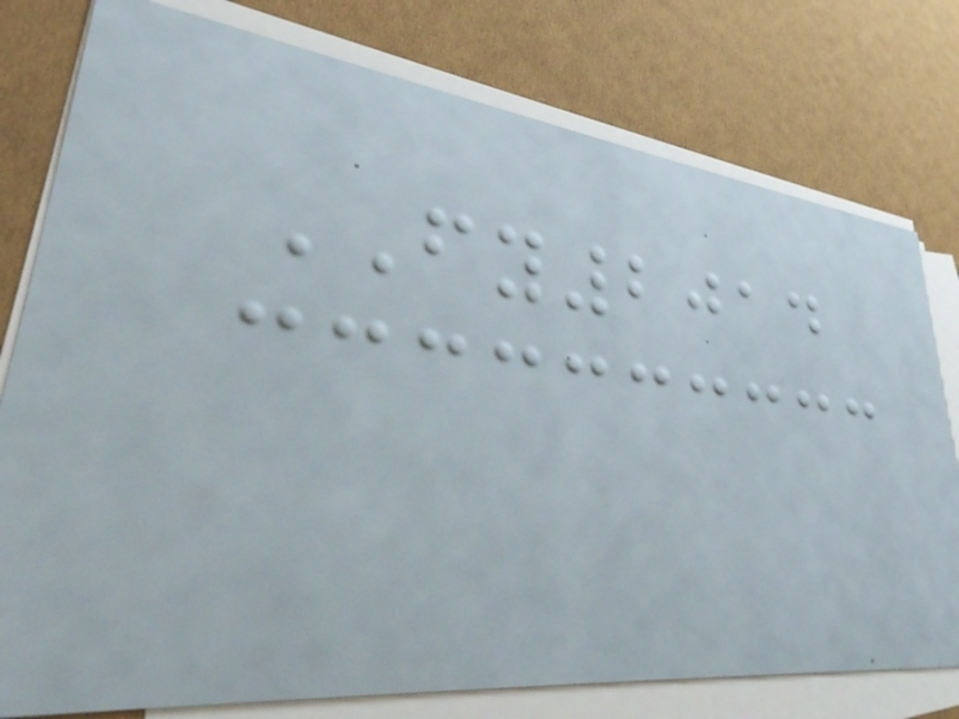FY2014
